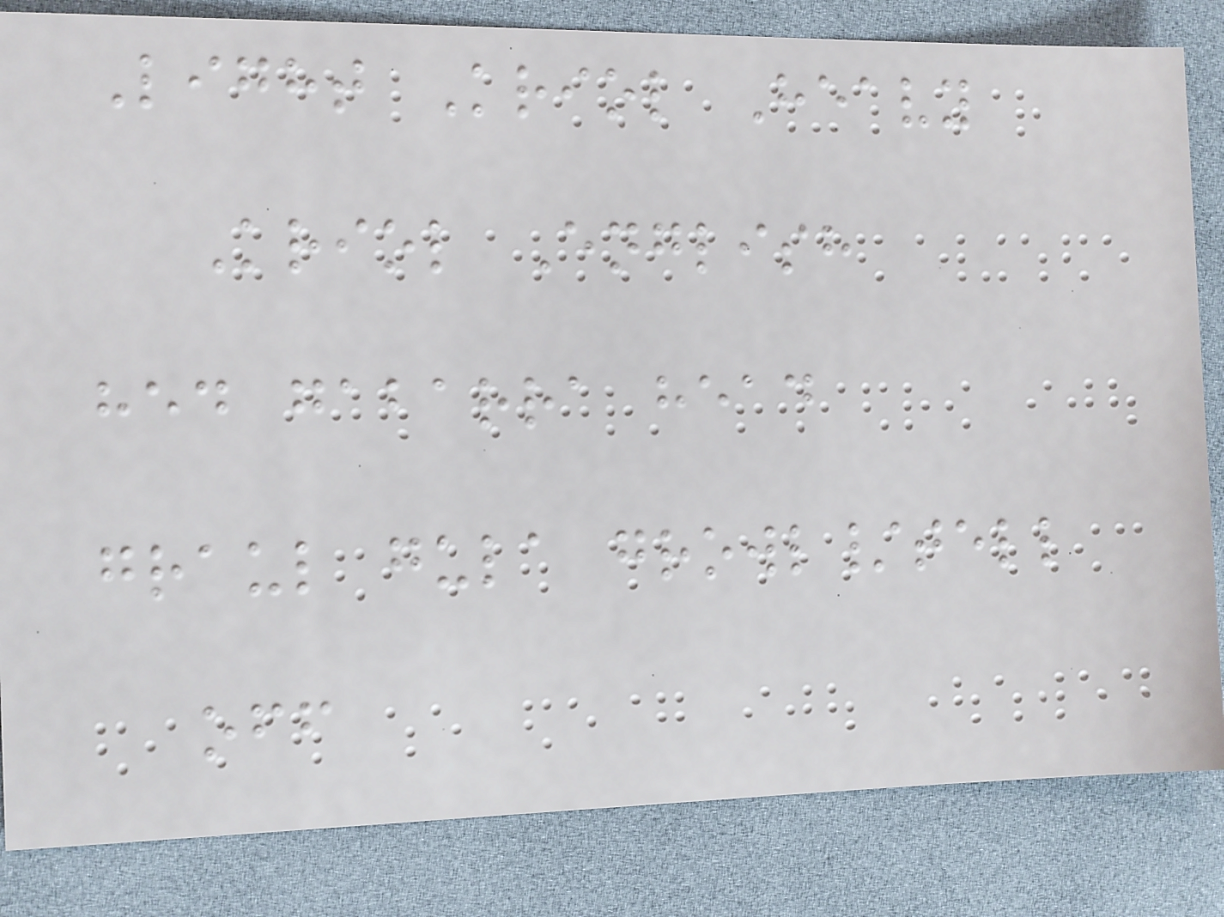Light Kriol Heavy
Kriol English
hed gabarra head
graul gula growl/tell
off
